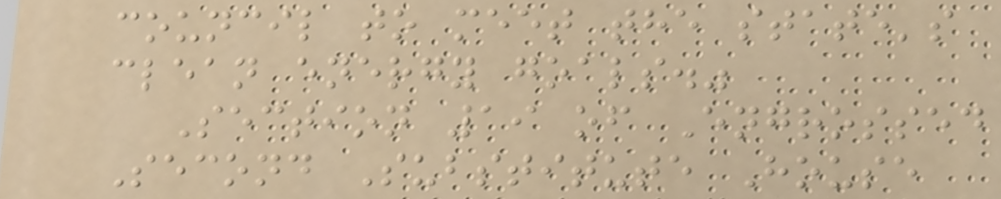council to meet the state's
clean energy goals."
Section 19 of Engrossed
Second Substitute House
